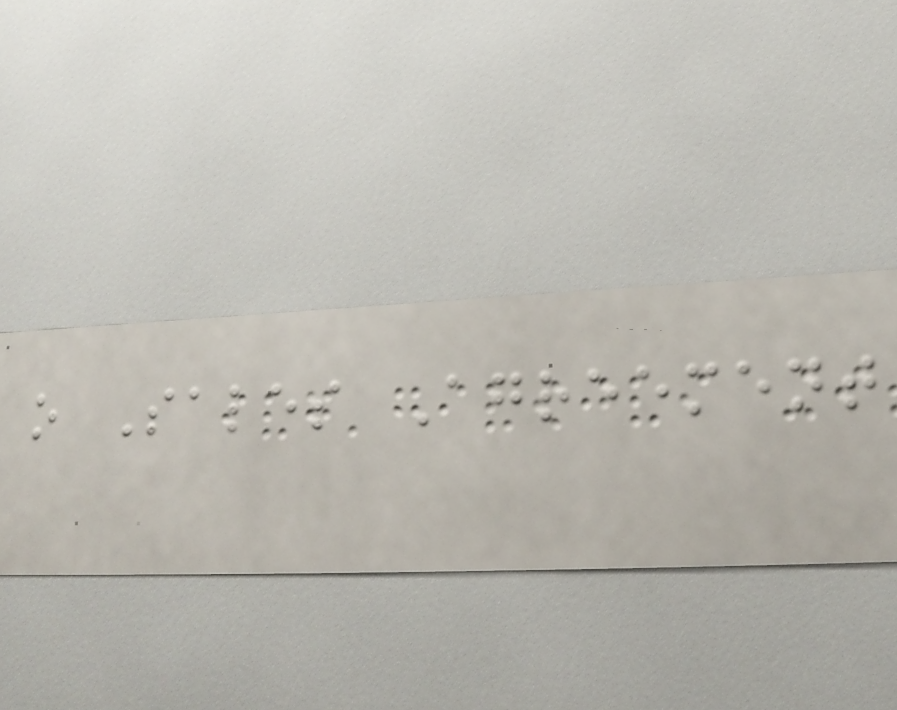o Sales Agreement
